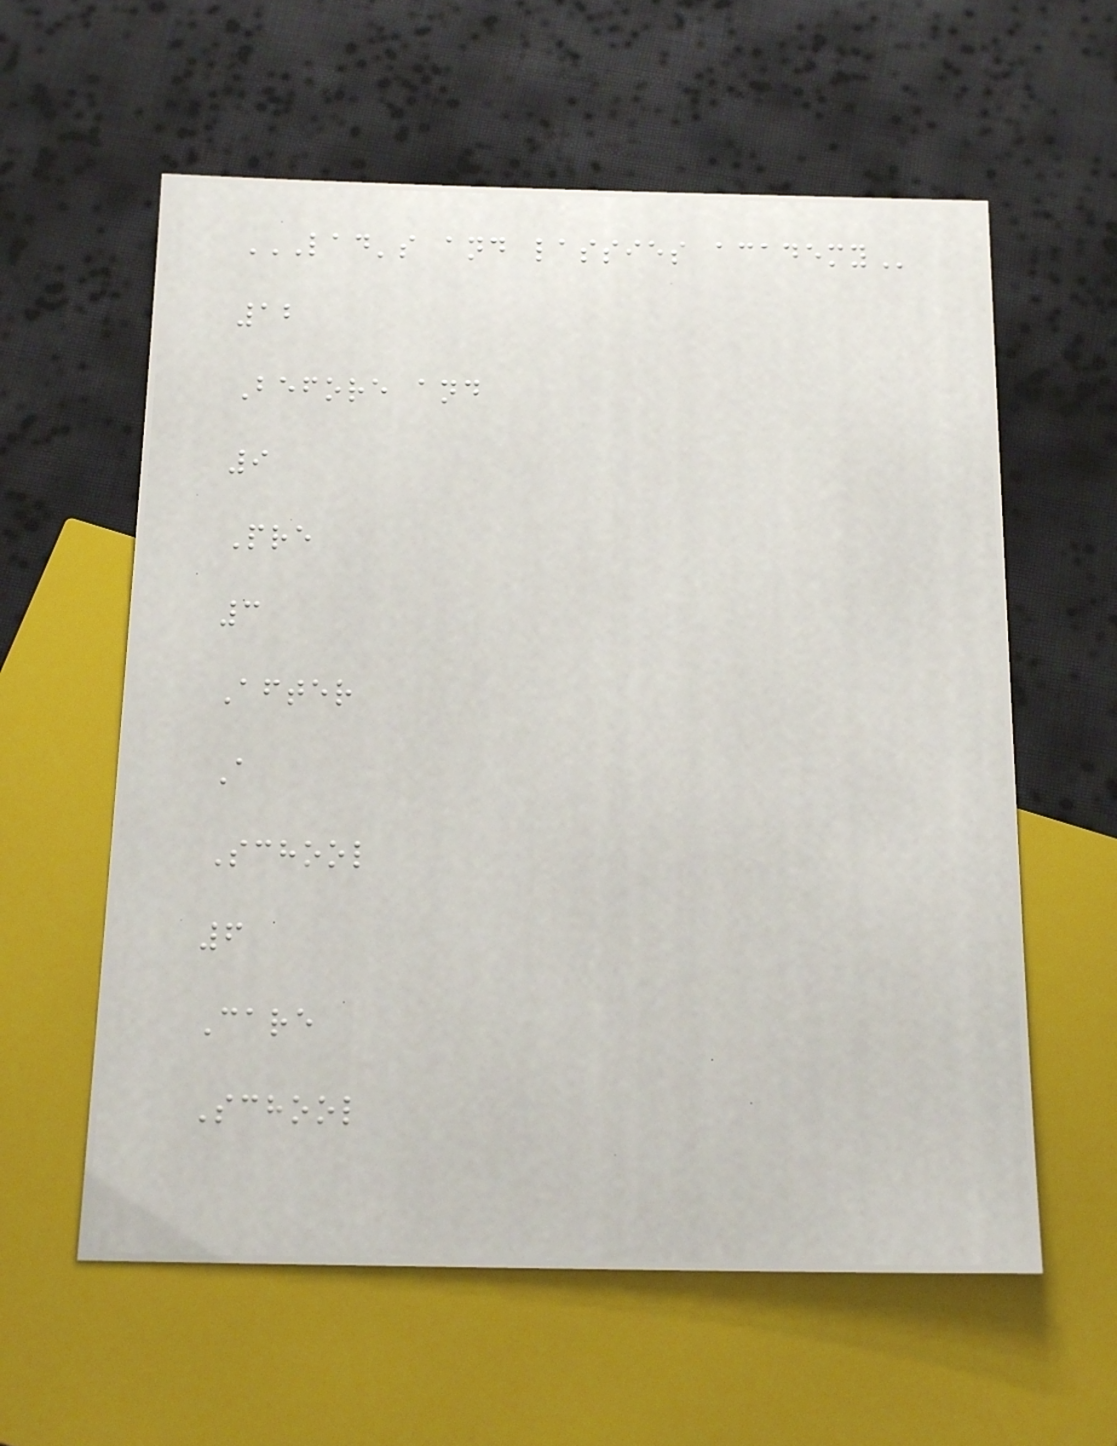LAD'S AND LASSIES ACADEMY
12
Before and
9
Pre
3
After
A
School
6
Care
School
